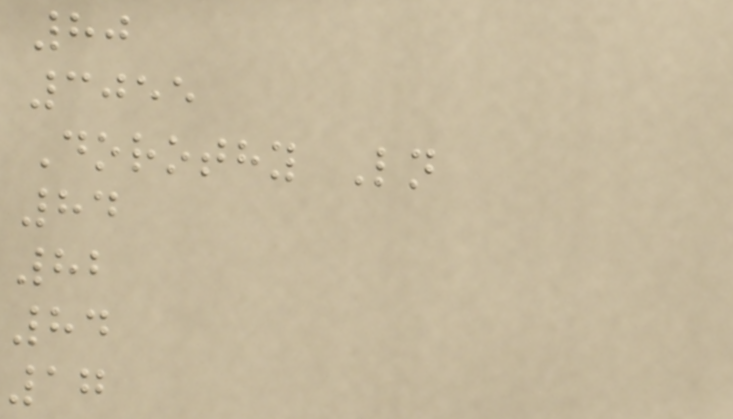80
3055
Dorothy Ln
84
82
84
17
